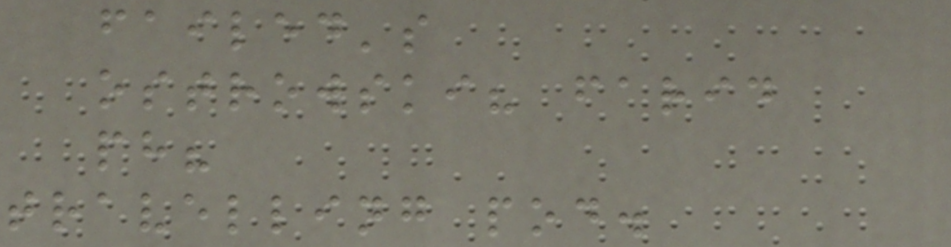failed's
ostrowski? farid
ph?
travelling pod.
